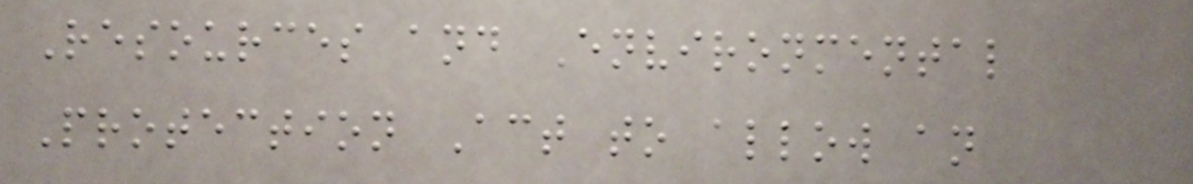Resources and Environmental
Protection Act to allow an
